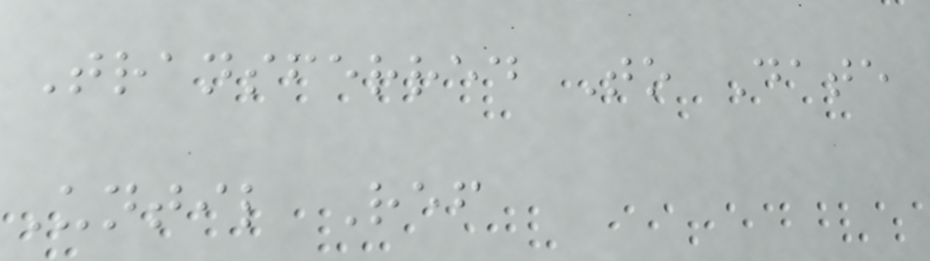Transferred To Date
Until Ref
